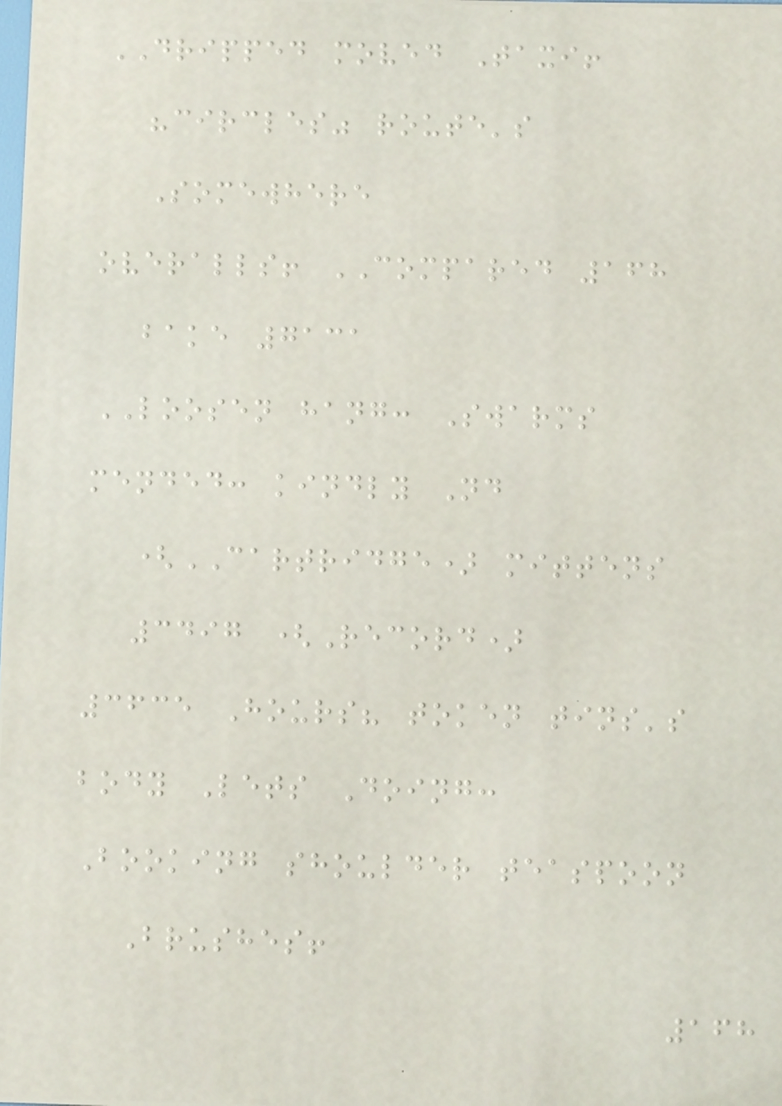DRIPPED moved Taxi!
"circles" route's
Somewhere
overalls! COMPARED 168
bake 7131
LOOSEN hang: Swarms
mended: kindly Nd
(CARTRIDGE) mittens
3497 (Record)
3635 Hours? token tins's
body Lets Doing:
Booking shoulder teaspoon
Brushes!
168
